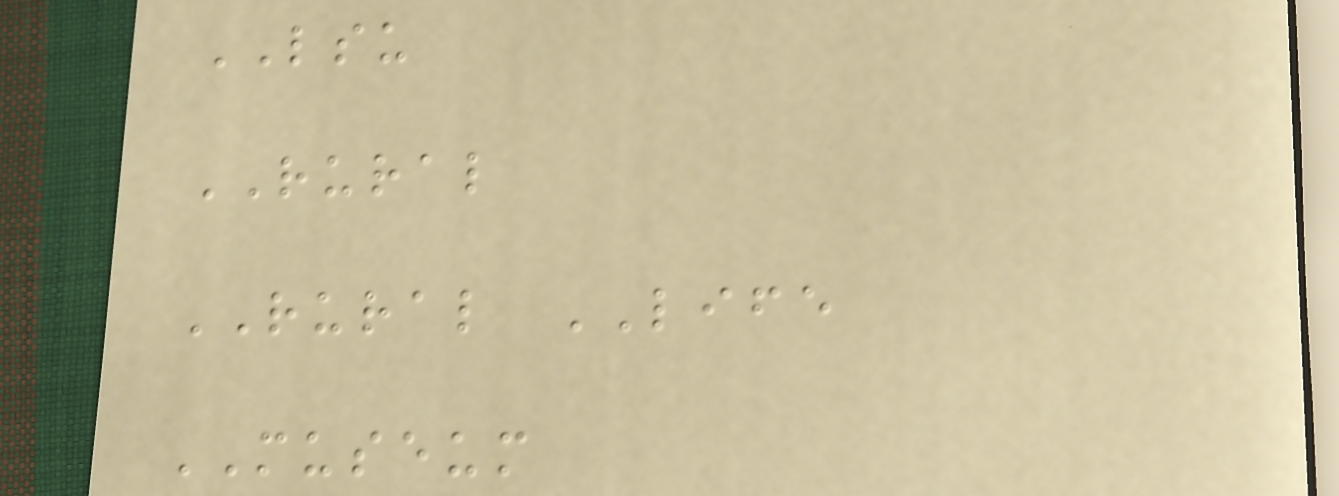LSU
RURAL
RURAL LIFE
MUSEUM
